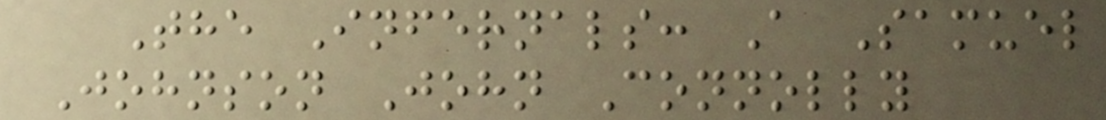The Infernals: A Samuel
Johnson John Connolly
